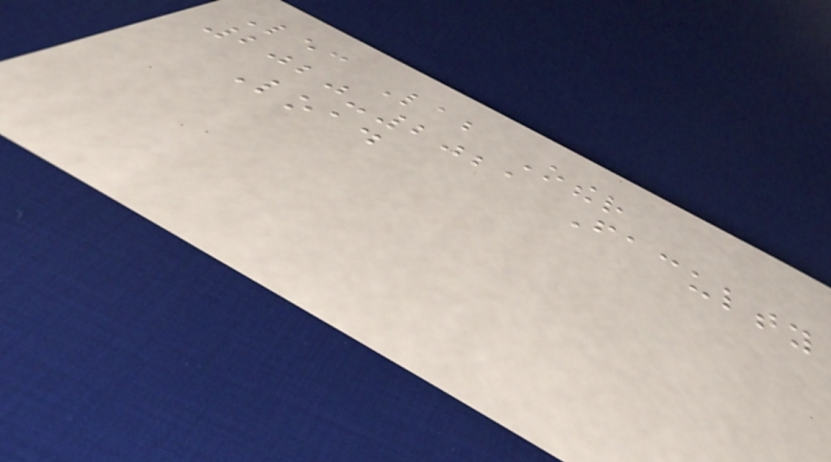Lec Lab Other
2020-2021 Faculty
Load
